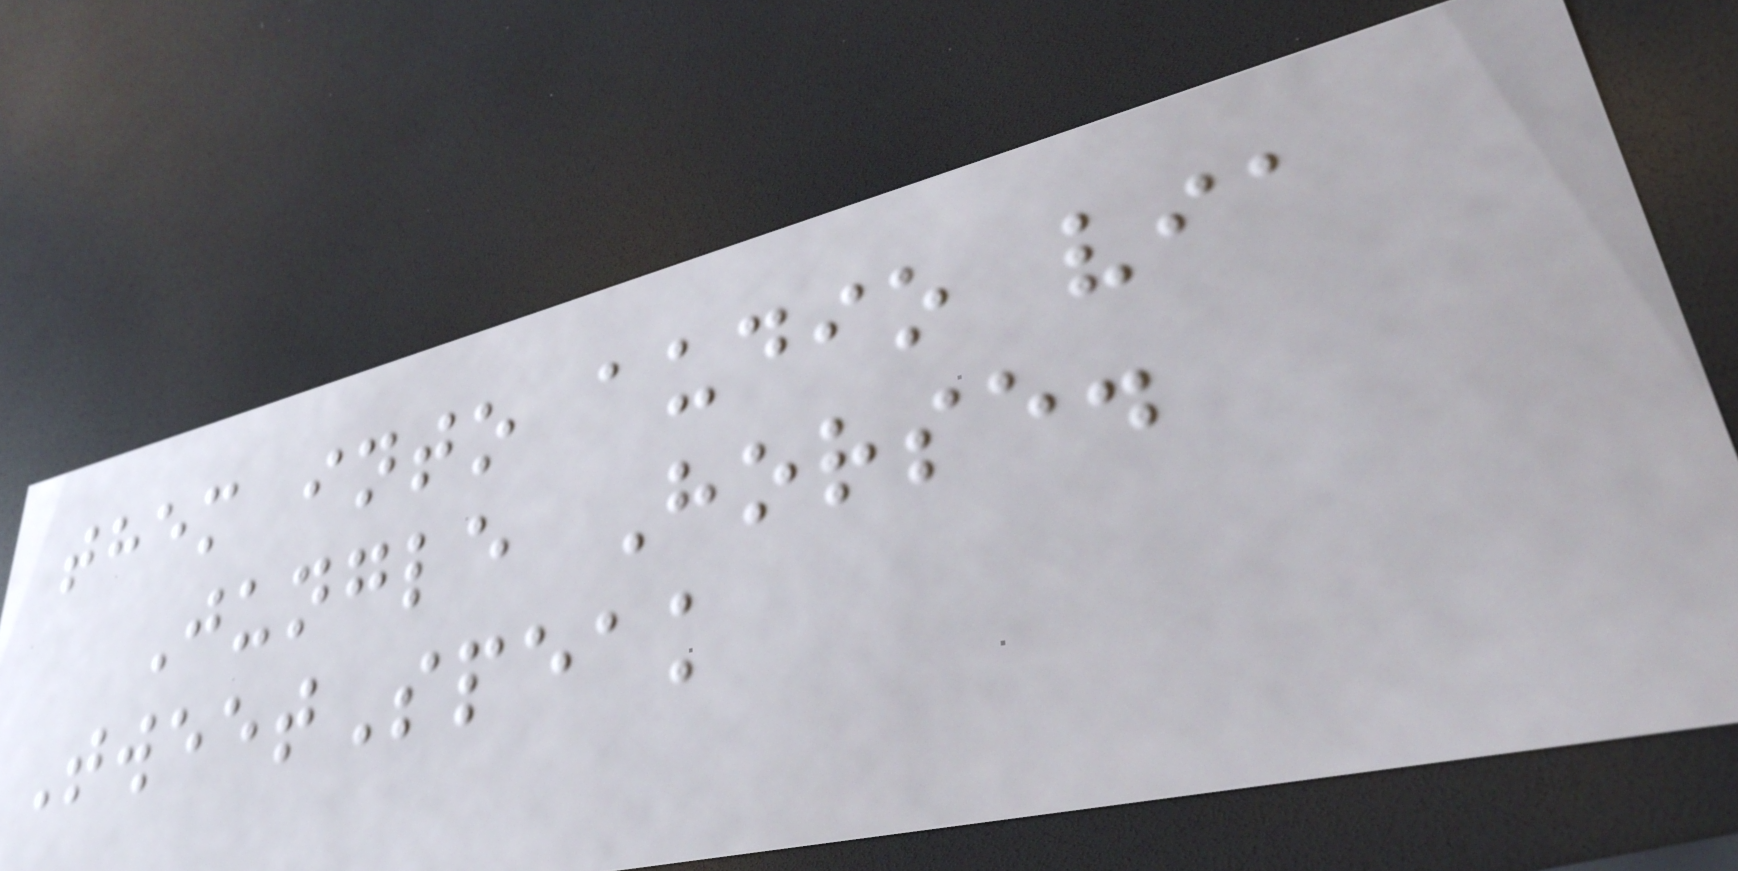them into audio via
Jungle Horse.
TweetSpeak
